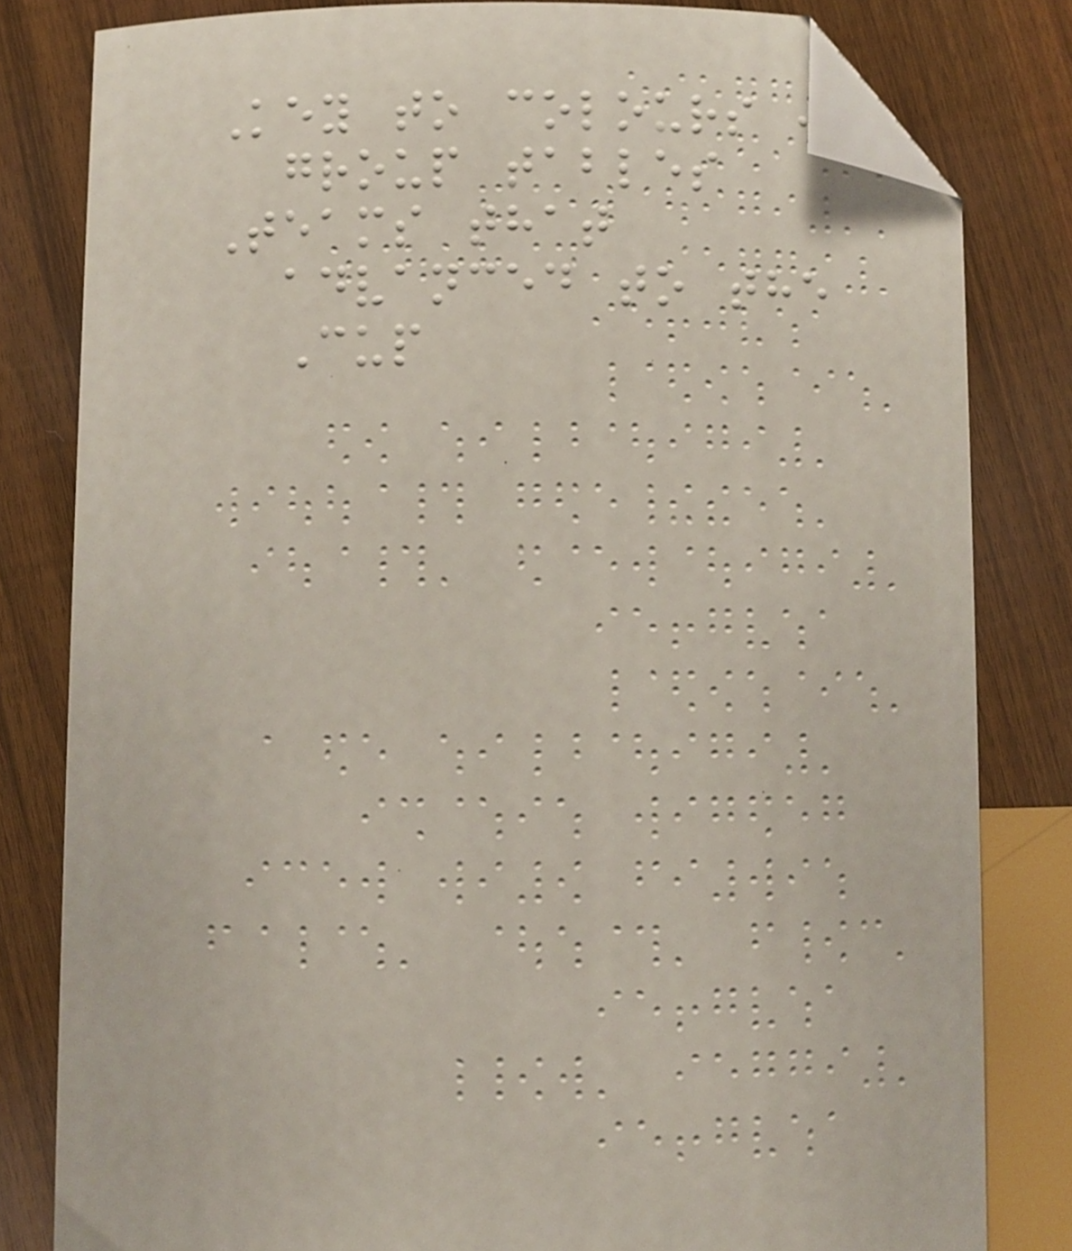Key to colours in
group tables
Teams that
advanced to the
Cup
